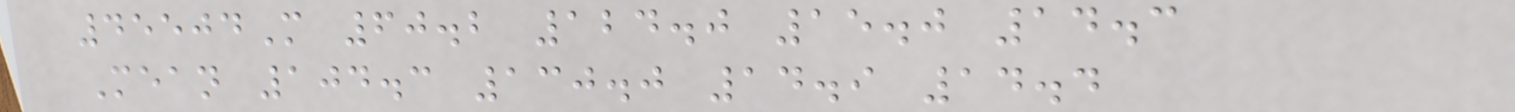45504M 60.2 124.0 15.0 14.3
Mean 104.3 130.0 14.9 14.4
